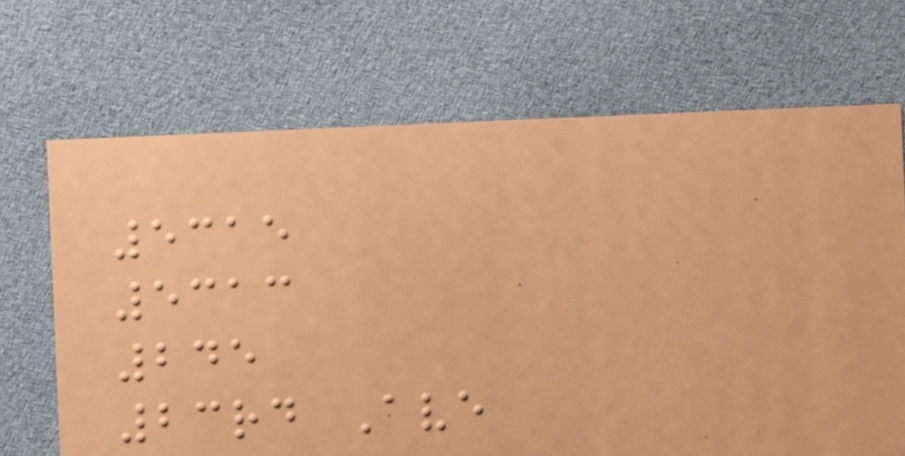5315
5313
245
23rd Ave
